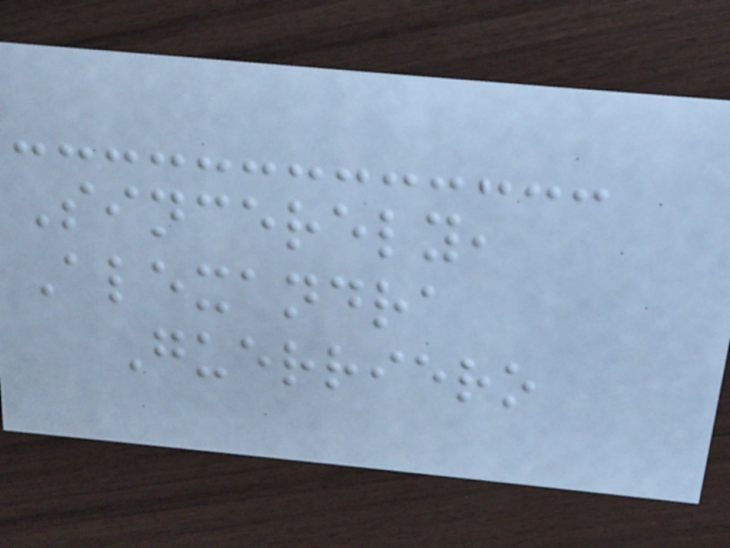Sincerely,
Alexandra
Guerriero
